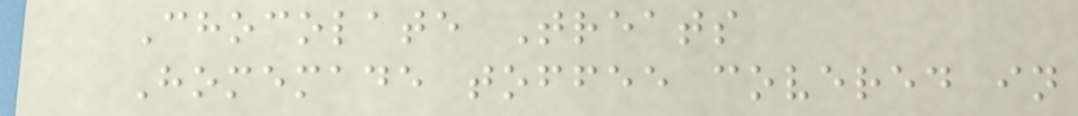Chocolate Treats
Homemade toffee covered in
